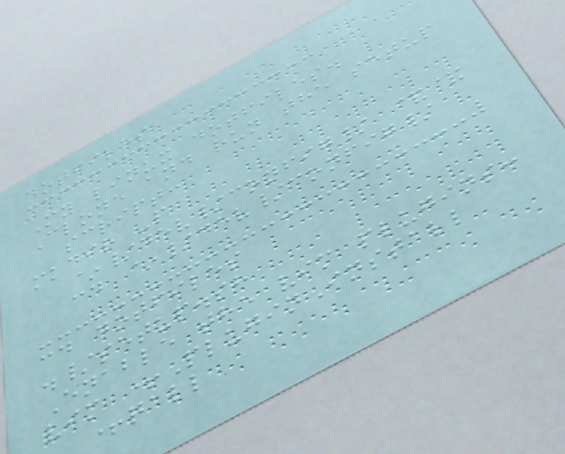dotfiles
My linux dotfiles.
Clone and run the setup
script:
mkdir -p
~/dev/config/ &&
cd ~/dev/config/
cd dotfiles
./setup.sh
Enable the vim plugins:
vim +PluginInstall
+qall
